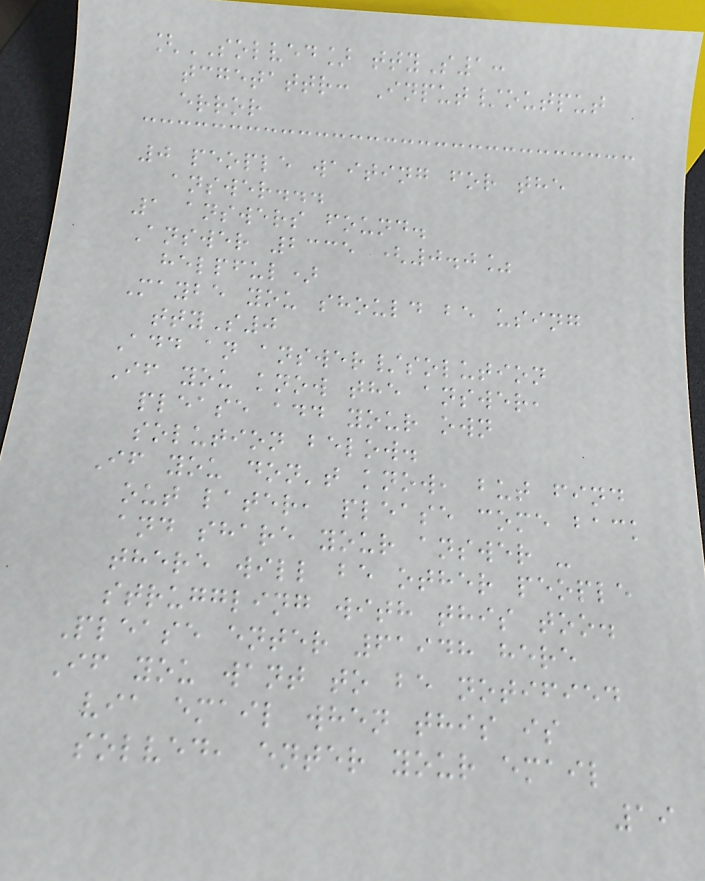[SOLVED] ttyS1:
tcgetattr: Input/output
error
0 people waiting for the
answer...
1 answers found.
Answer 2335 (0.0%
helpful)
Maybe you should be using
ttyS0
Add an answer/solution
If you know the answer,
please add your own
solution below.
If you don't know, but find
out later, please come back
and share your answer -
there will be other people
struggling with this too.
Please enter 61948 here
If you want to be notified
via email when this is
solved, enter your email
19
